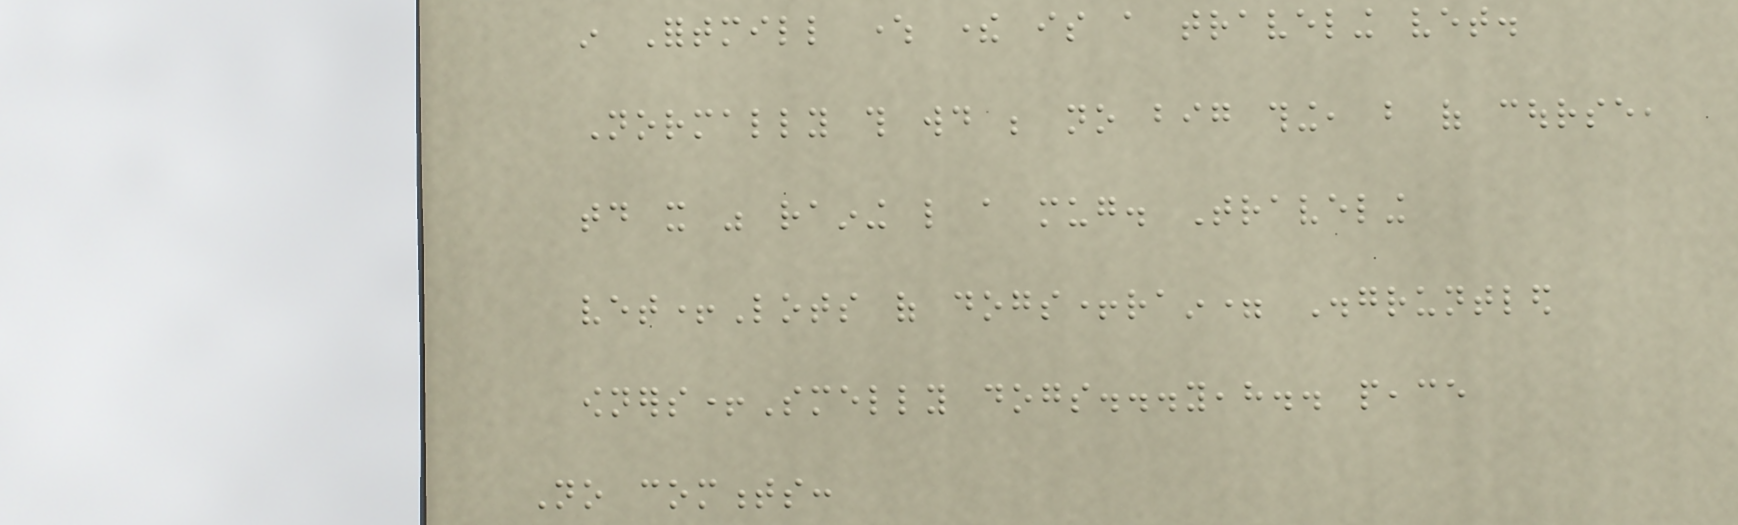in Fortmill where there is a traveling vet.
Normally this would be no big thing, but of course,
today it was raining like a mug. Traveling
vet+Lots of dogs+rain= Disgruntled
owners+Smelly dogs...yeah.. peace
No comments:
